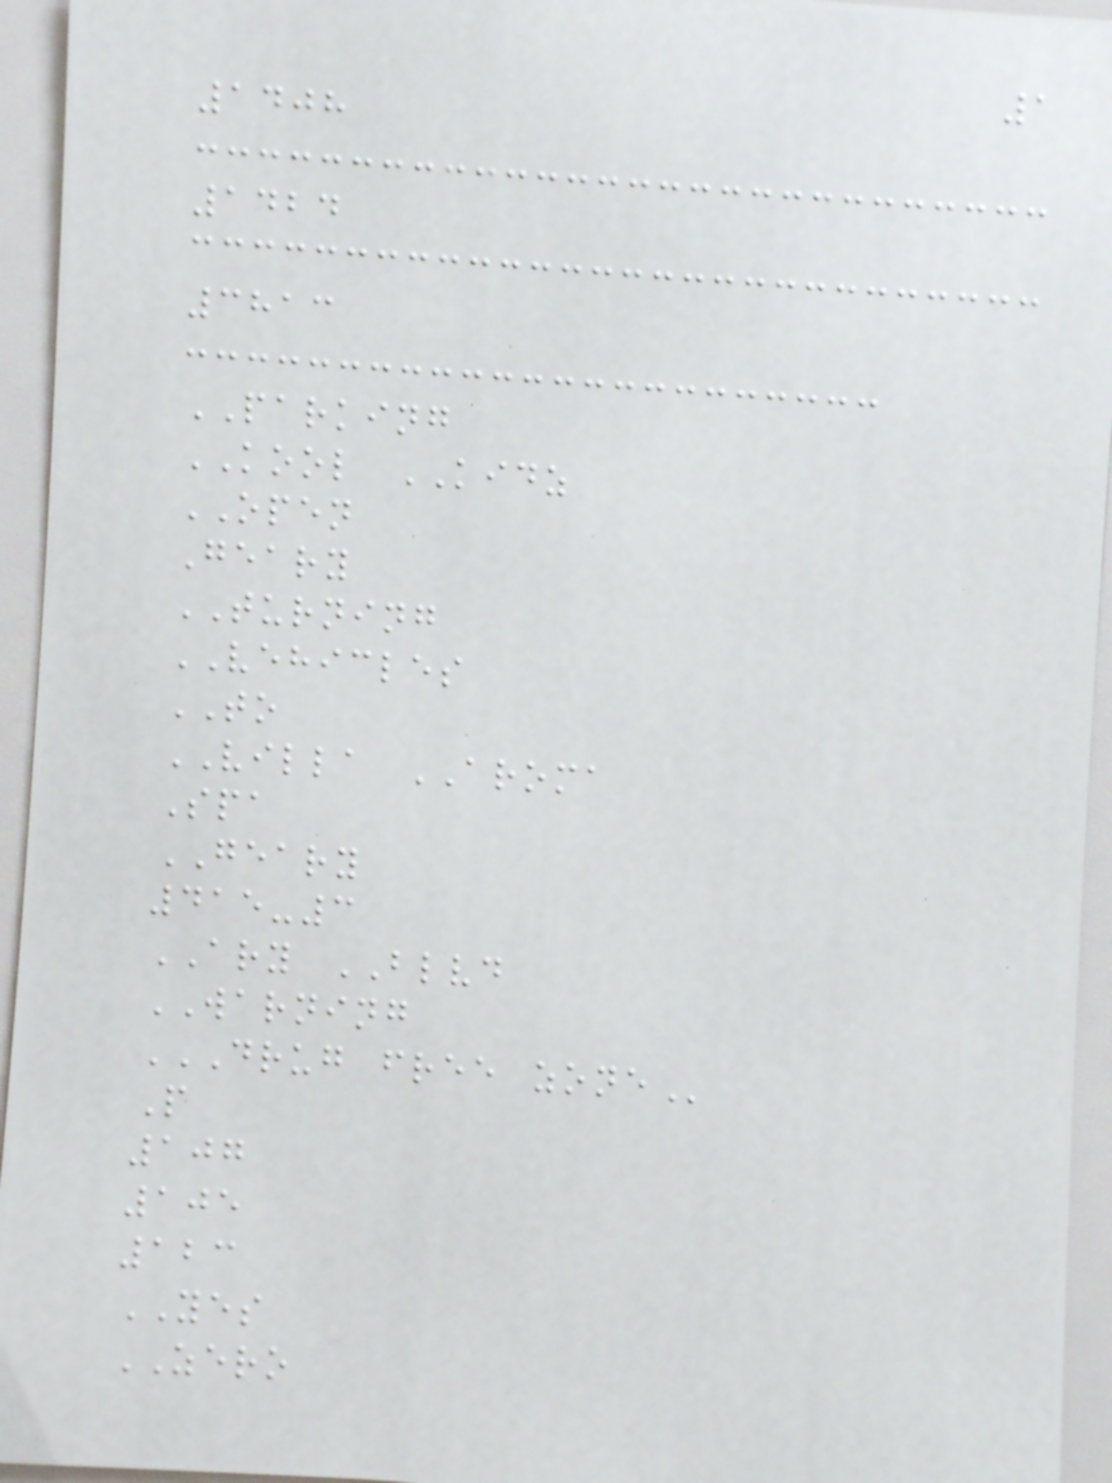1
1408
1424
3813
PARKING
KOOL KIDZ
OPEN
Geary
TURNING
VEHICLES
TO
VILLA AROMA
Spa
GEARY
415-3
ARY BLVD
WARNING
DRUG FREE ZONE
P
107
105
123
YES
ZERO
